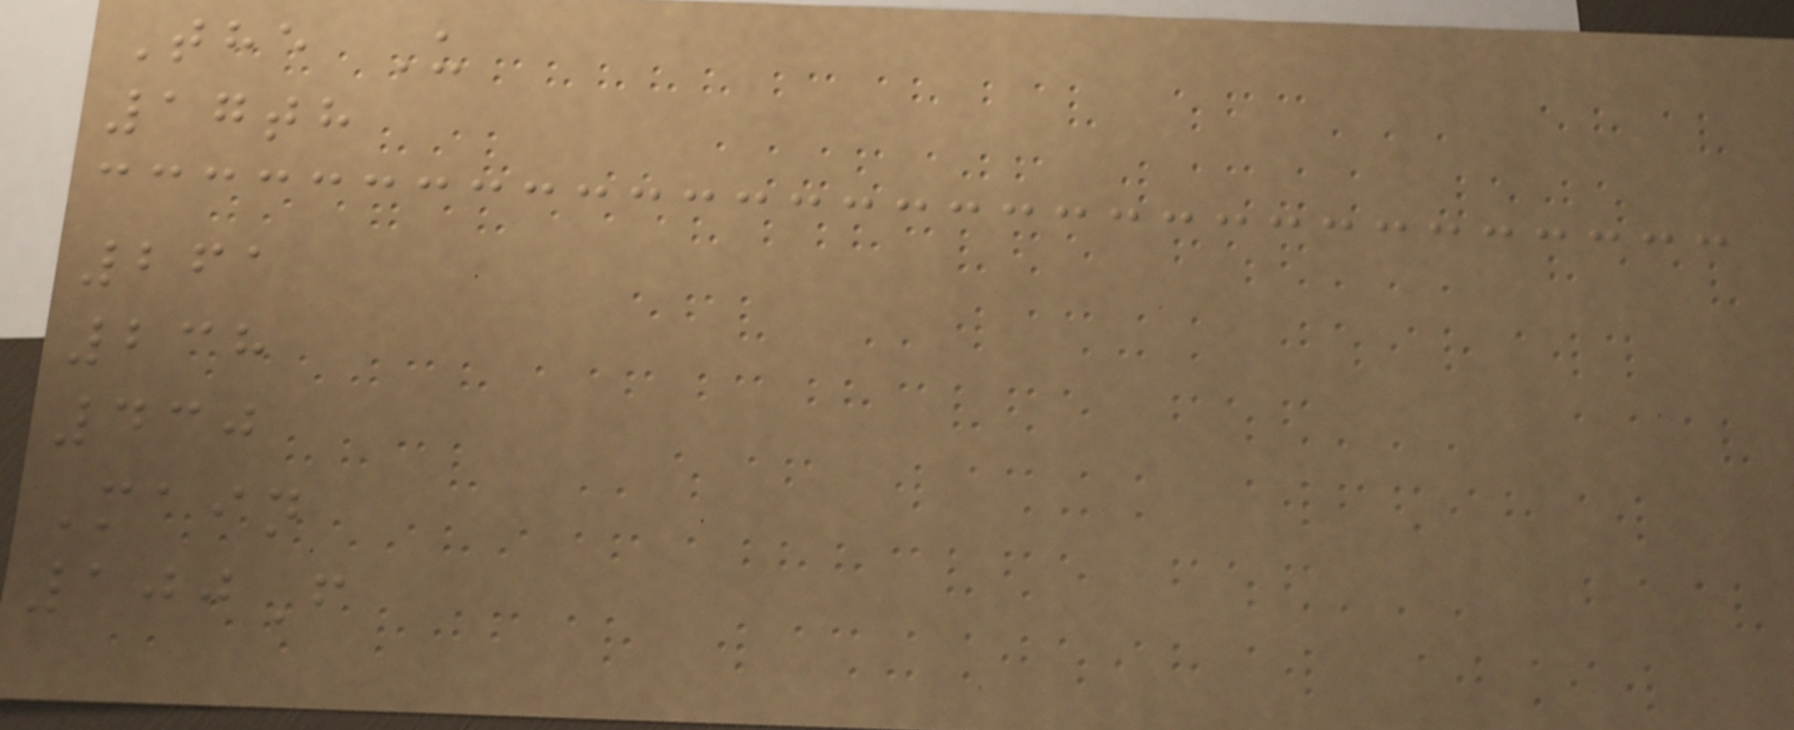The U
17th
261
238
430
Main
100F
